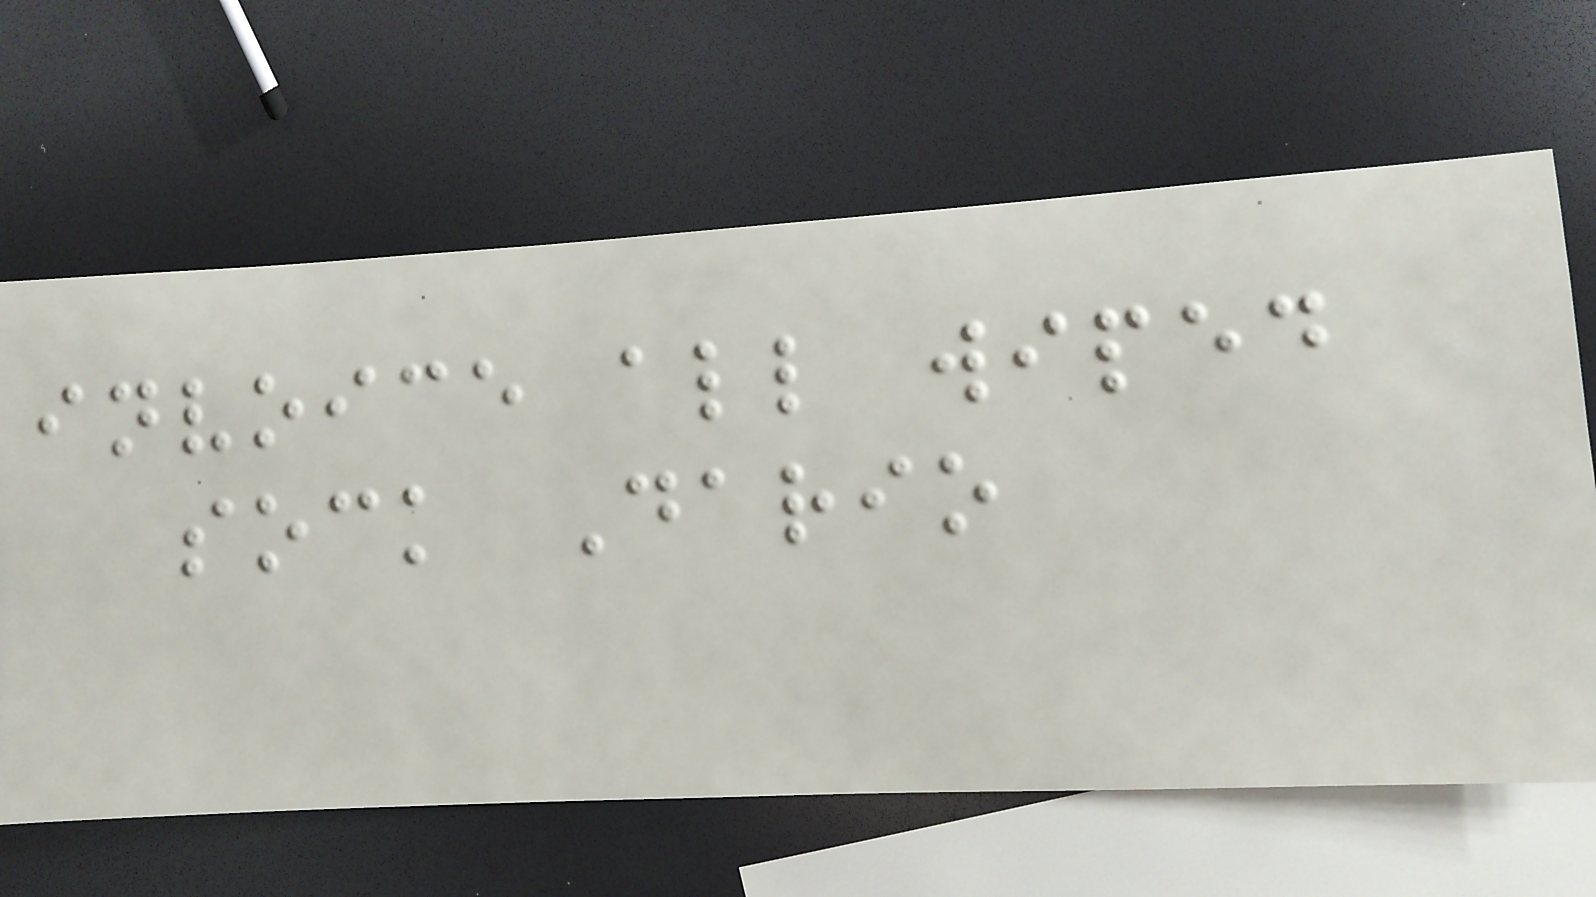invoice all wiped
sock Dario
